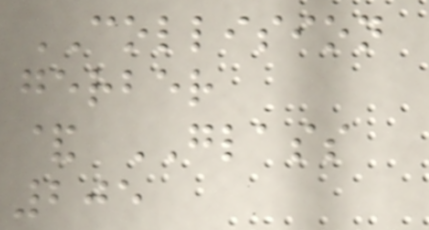COLLISION
gerber
& GLASS
205
